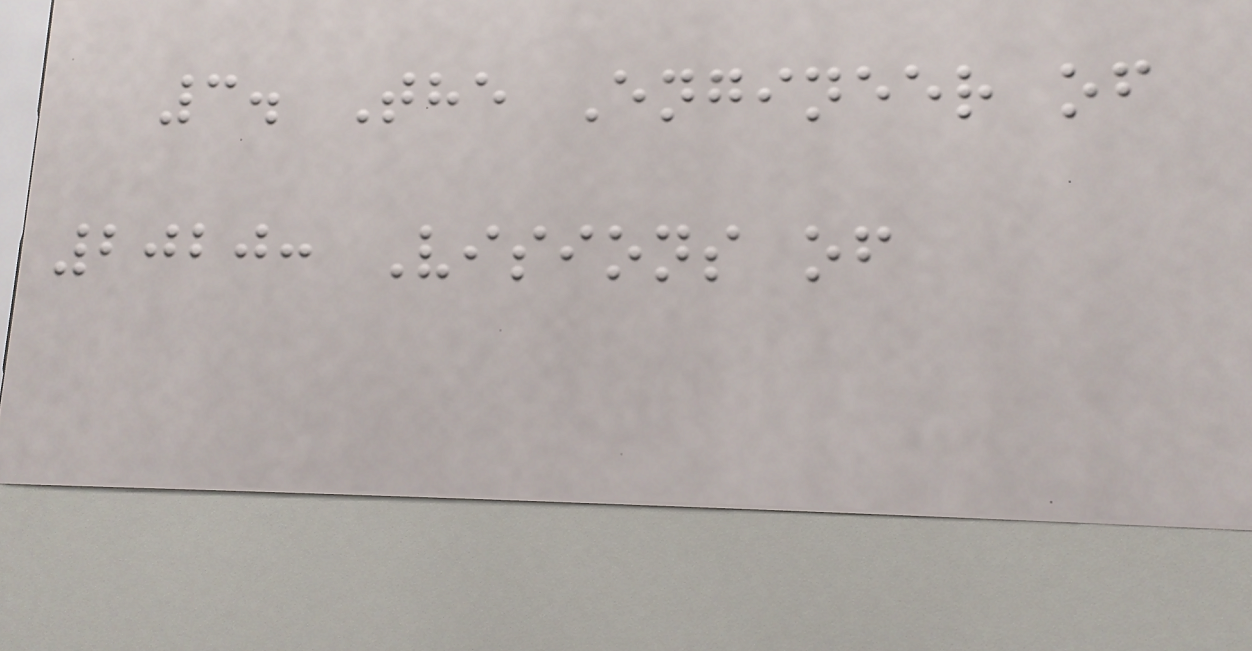3. The Engineer of
2020: Visions of
